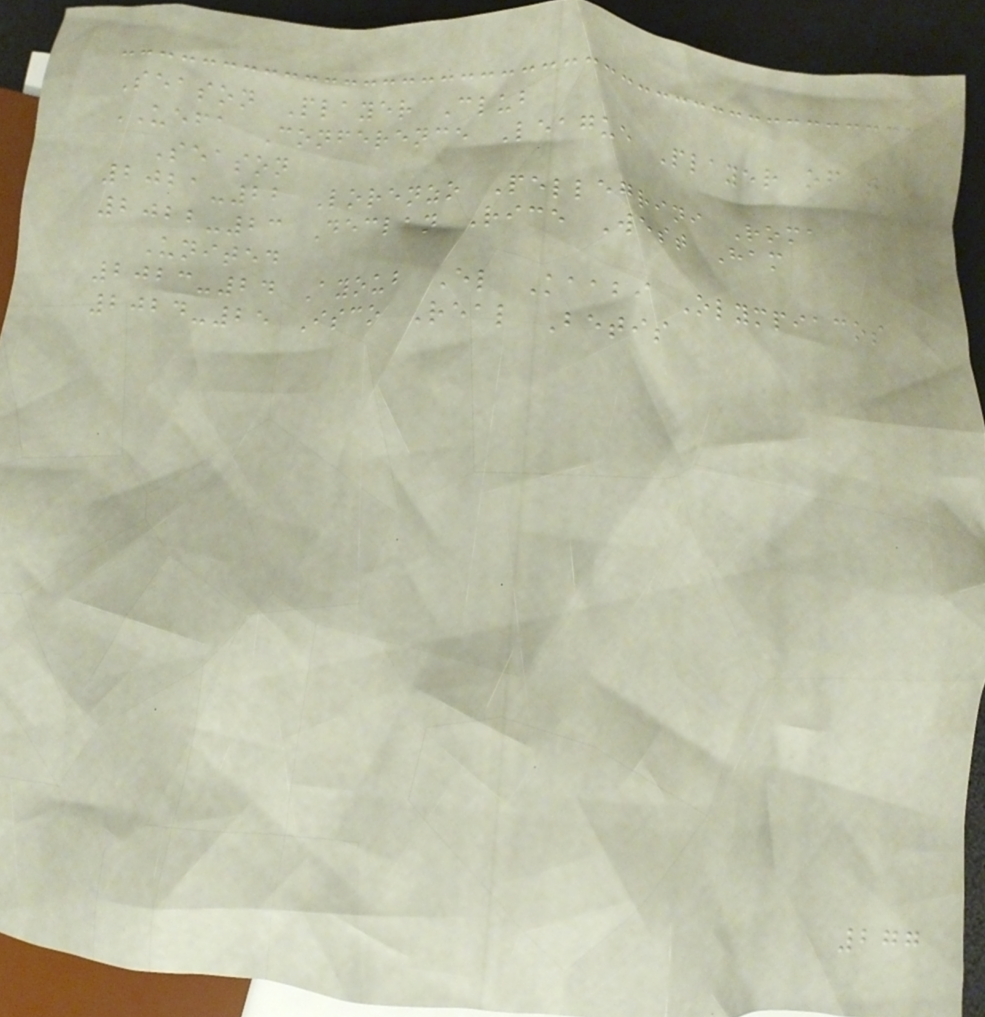Season Player Club
UEFA Conference League Player of the
Season
2021-22 Lorenzo Pellegrini Roma
2022-23 Declan Rice West Ham
United
2023-24 Ayoub El Kaabi Olympiacos
2024-25 Isco Real Betis
277
